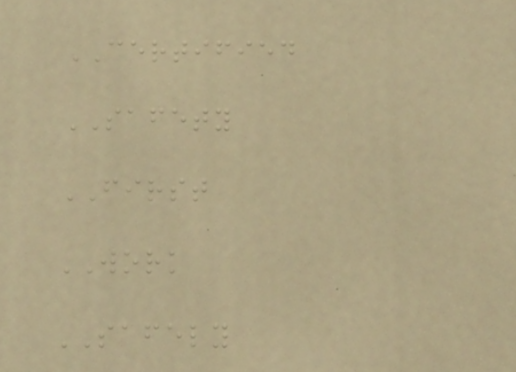CERTIFIED
SAFETY
FIRST
WORK
SAFELY
